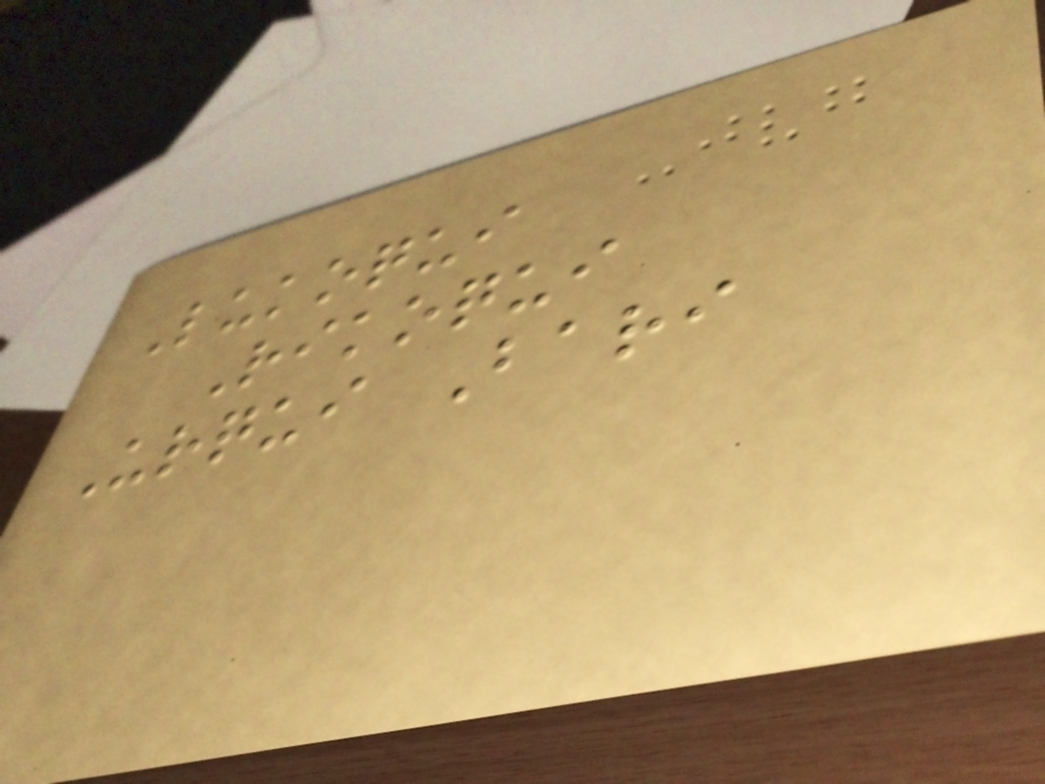Lukoqui
Rikoqui
Urqui Bari
